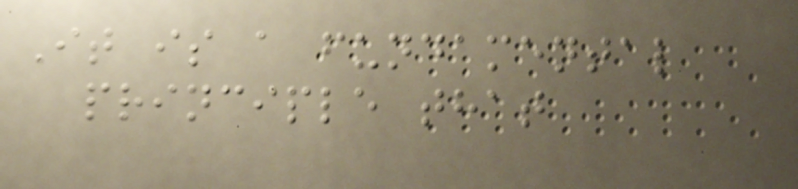It is a fundamental
principle that
